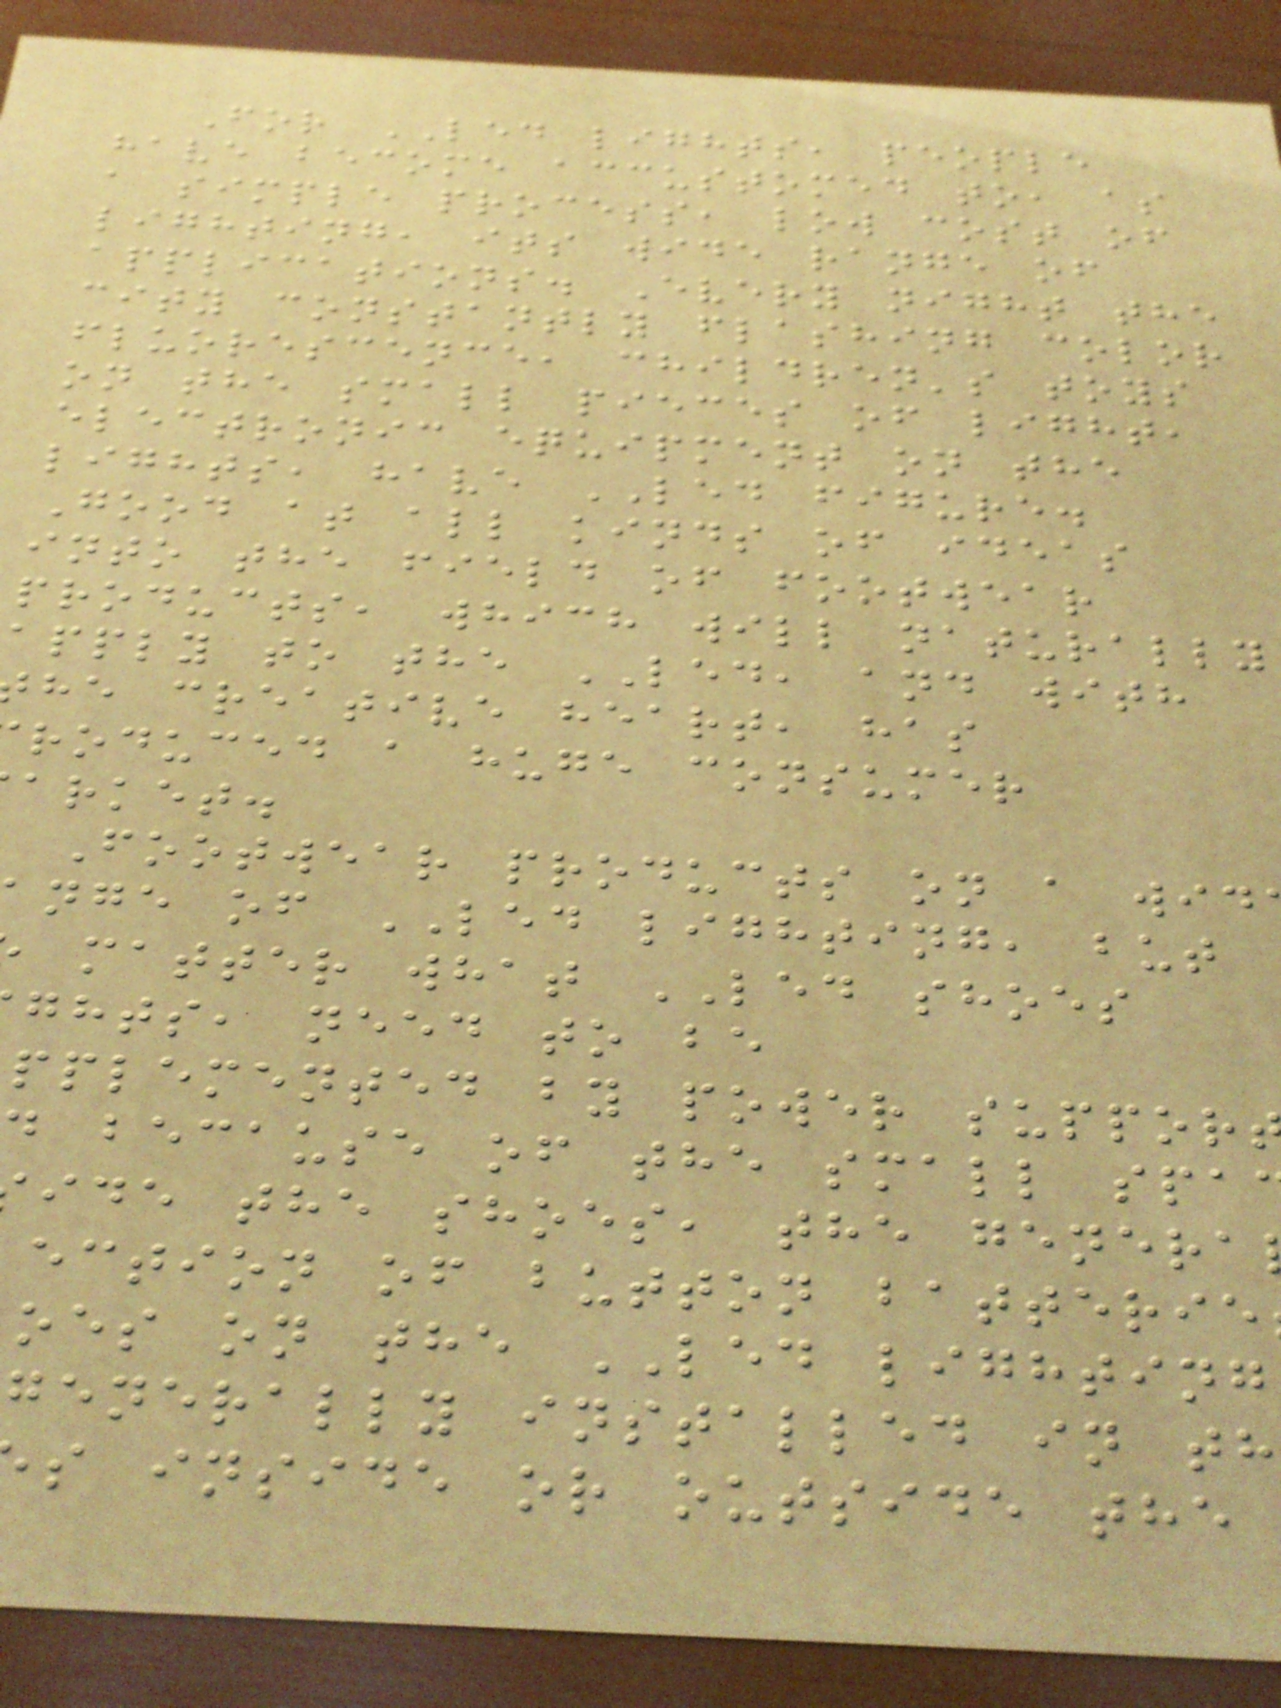For LED lights, people
have become accustomed to, as
a simple process, low cost of
lighting, its wide range of
applications. Every night the
city constantly flashing color
fluorescence, children's toys
on the small pieces of light,
electronic equipment on the
lights, have LED figure.
Good at all kinds of ideas
into the field of footwear
products, which will naturally
apply to the LED, and with
he creative heart, has
roduced a huge consumer
arket.
Footwear products on a wid
nge of LED lighting, but
matter what LED shoes
ghts, need to be
pplemented by power suppor
because of the small spa
ide the shoes, the genera
ection of button batterie
oes on the LED lighting
generally installed in th
s inside or outside the
